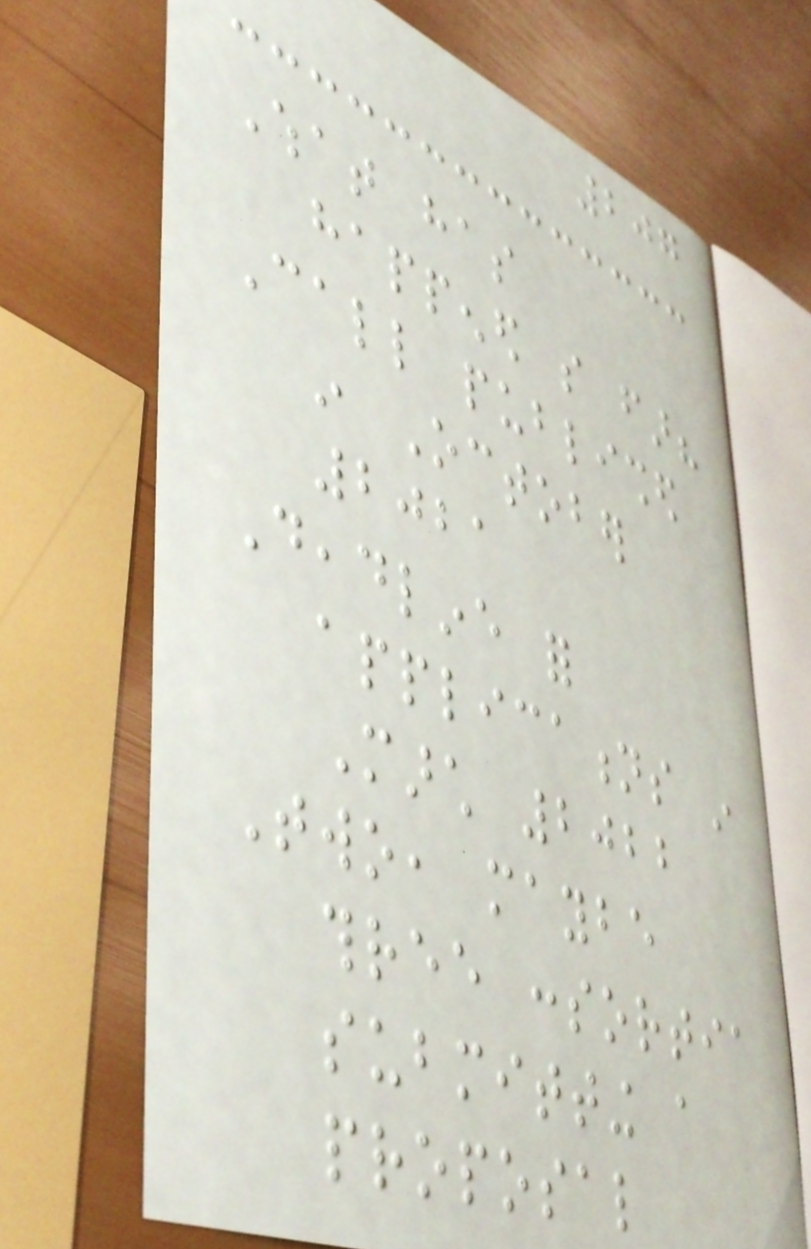207
What has
happened so far?
Call published
in October
2021
Deadline for
applications in
March 2022
Two, maybe
three consortia
submitting a
proposal
